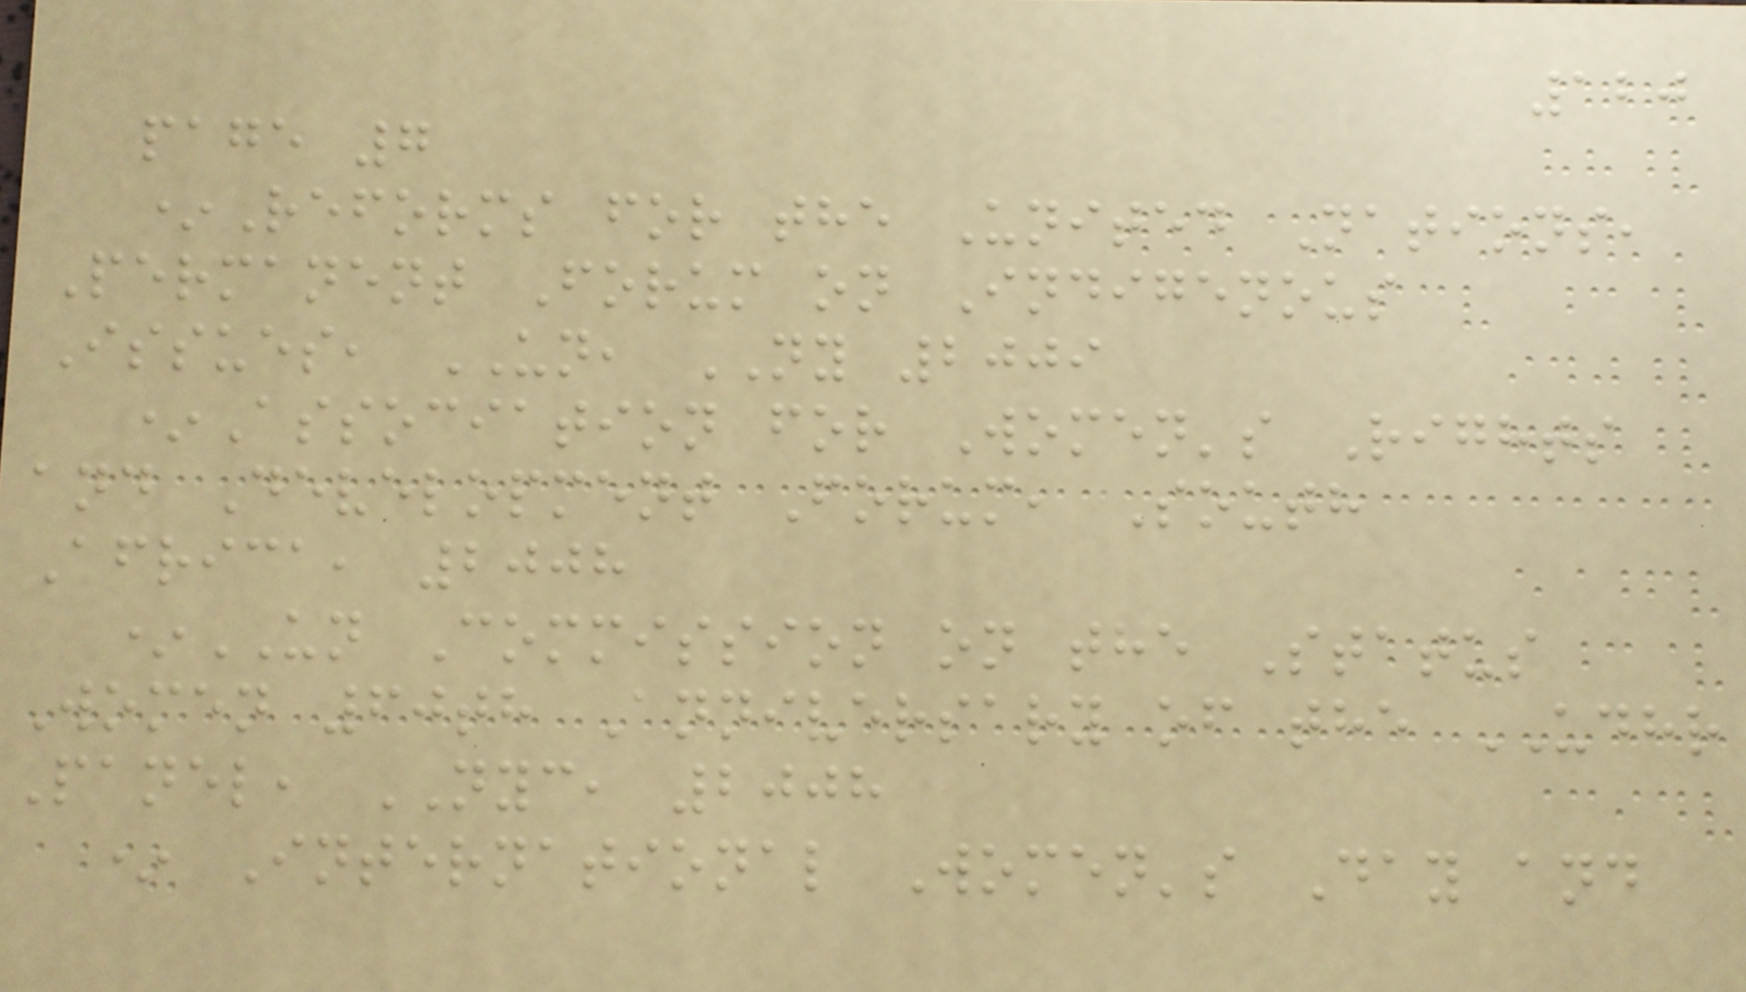120
page 7
*Reforms for the United Nations,
Permanent Forum on Indigenous
Issues, UN, NY 2009
*Association for Women's Rights
and Development Forum, South
Africa, 2008
*UN Commission on the Status
Women 60th Anniversary of the UDHR
Panel, NYC, 2008
* International Women's Day and
